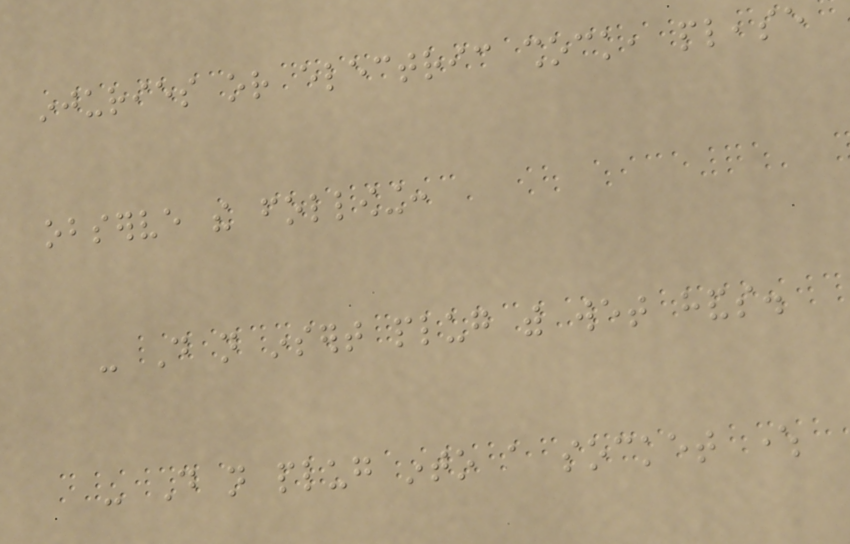injuries or electric shock, please
observe the following:
- Do not insert plug with wet hands.
- Do not plug into a socket where
